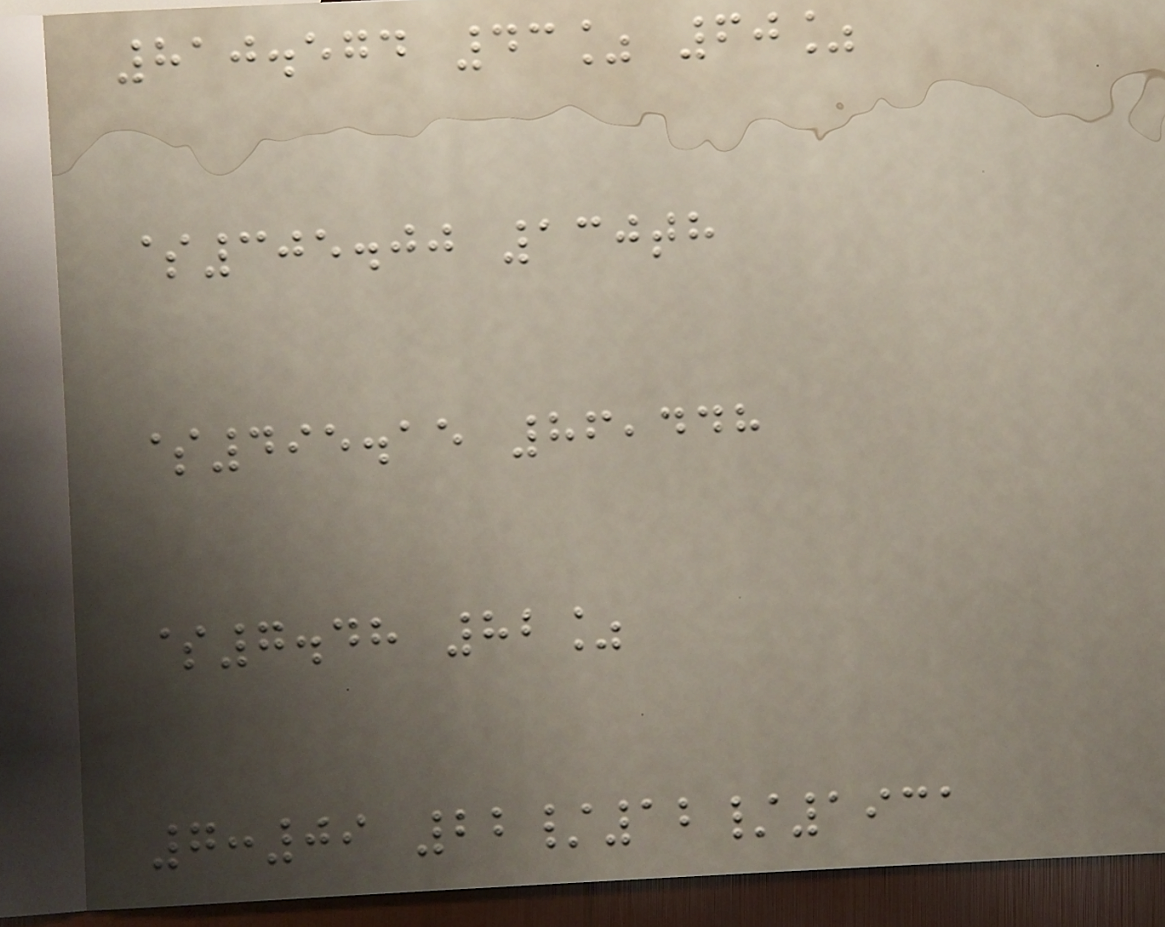810.574 43% 60%
$305.00 130th
$495.15 86,448
$7.48 82%
7:09 22/12/1931
